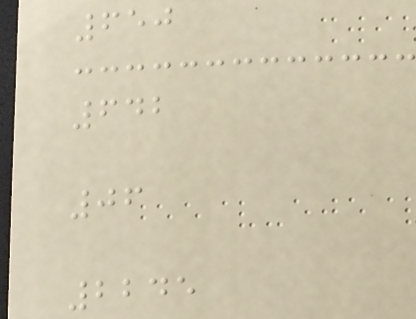650
642
06
2245
